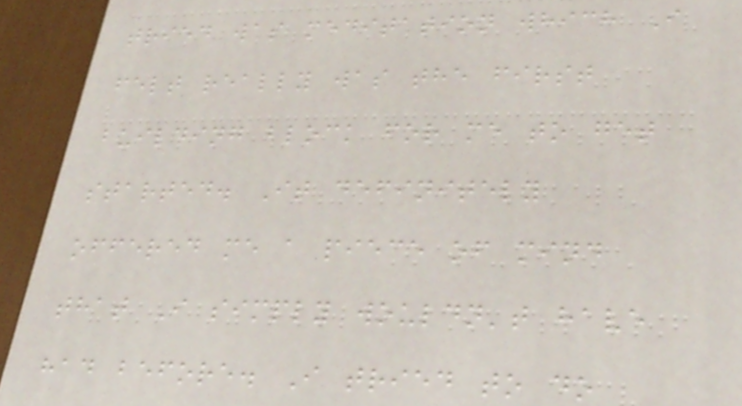tried was meditation which I
felt really was the first
building block for me to get
started. It definitely
offered me a piece of mind
that I simply wouldn't have
had before. I tried to do
